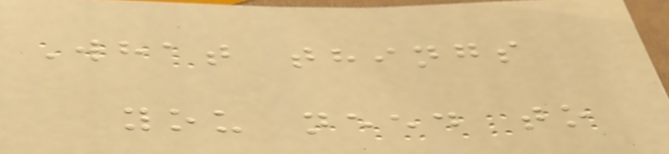What things
you need to
